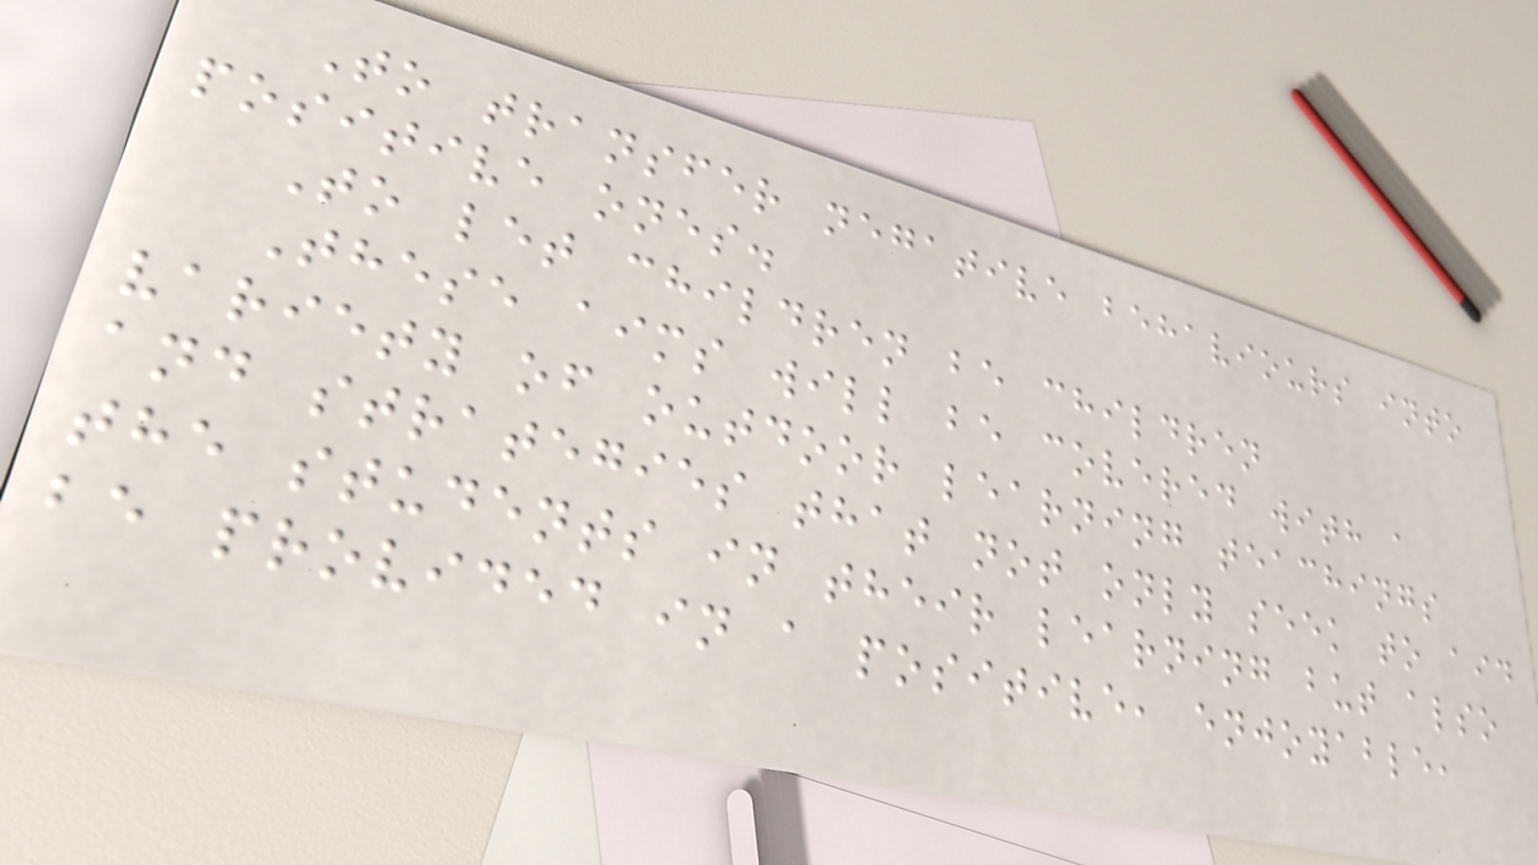To transfer negative behaviours into
positive ones.
To let children be children
These aims will be covered with a
variety of outdoor learning teachings
and strategies that not only seek to aid
the students in their learning but also
be provided in a positive, enjoyable,
